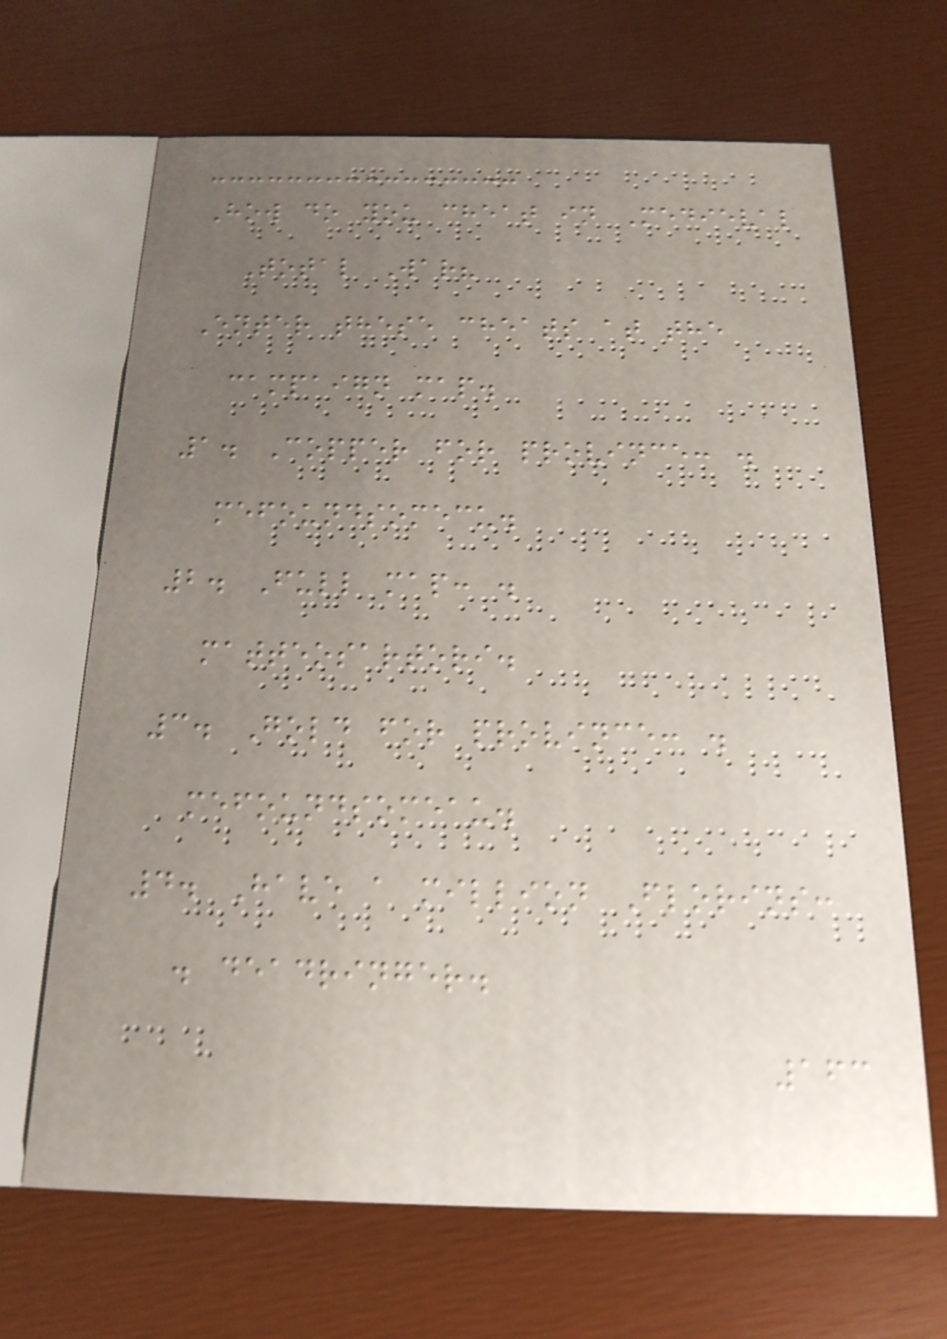How do you cheat in Medieval
Total War?
Enter these cheats at the
campaign map.
1. Copper for province: .
mefoundsomecu.
2. Full map: .
matteosartori.
3. Gold for province: .
mefoundsomeau.
4. Have a million Florins:
. deadringer.
163
